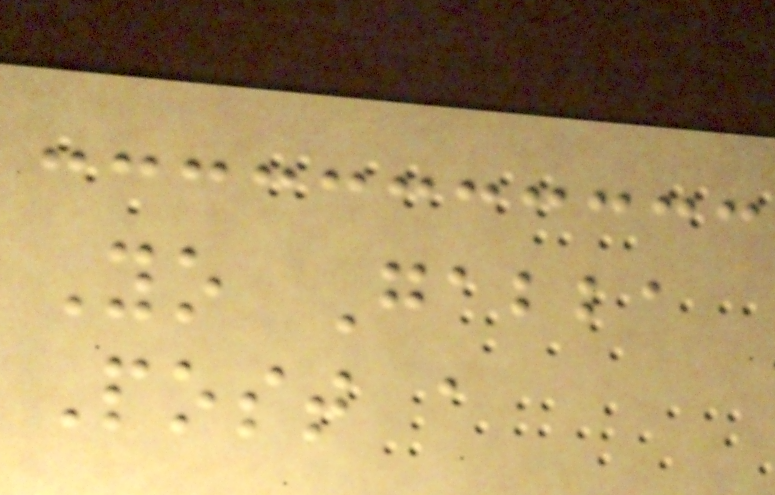Yo Gabba
Post a
